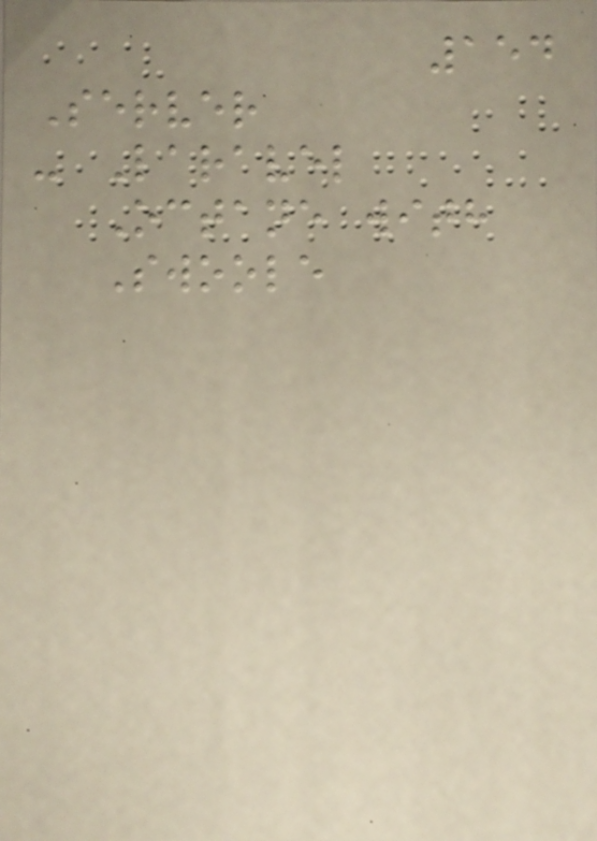154
Server
- Laravel
Octane with
Swoole
